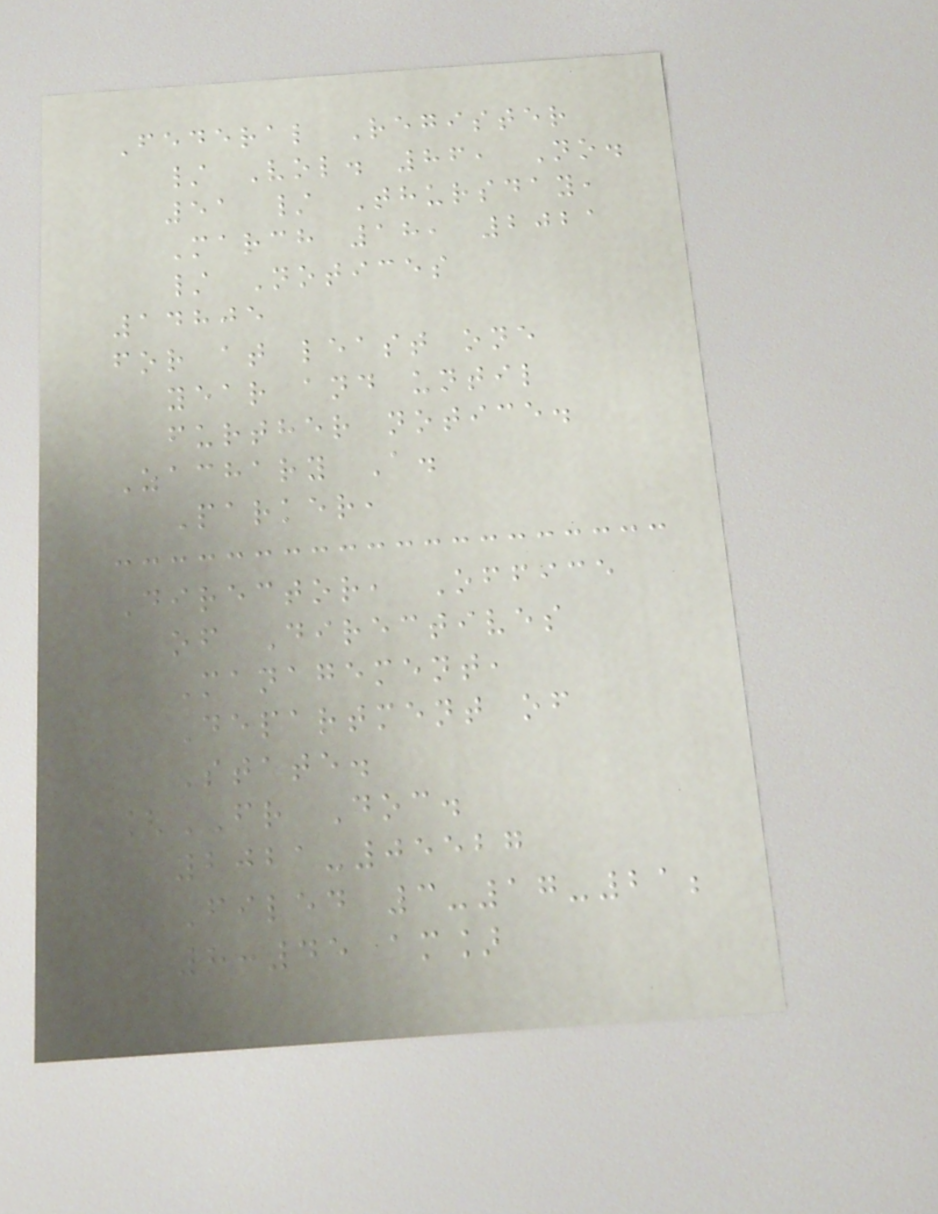Federal Register
/ Vol. 86, No.
51 / Thursday,
March 18, 2021
/ Notices
14805
for at least one
year and until
further notice.
Zachary A.
Parker,
Director, Office
of Directives
Management,
Department of
State.
[FR Doc.
2021-05527
Filed 3-17-21;
8:45 am]
